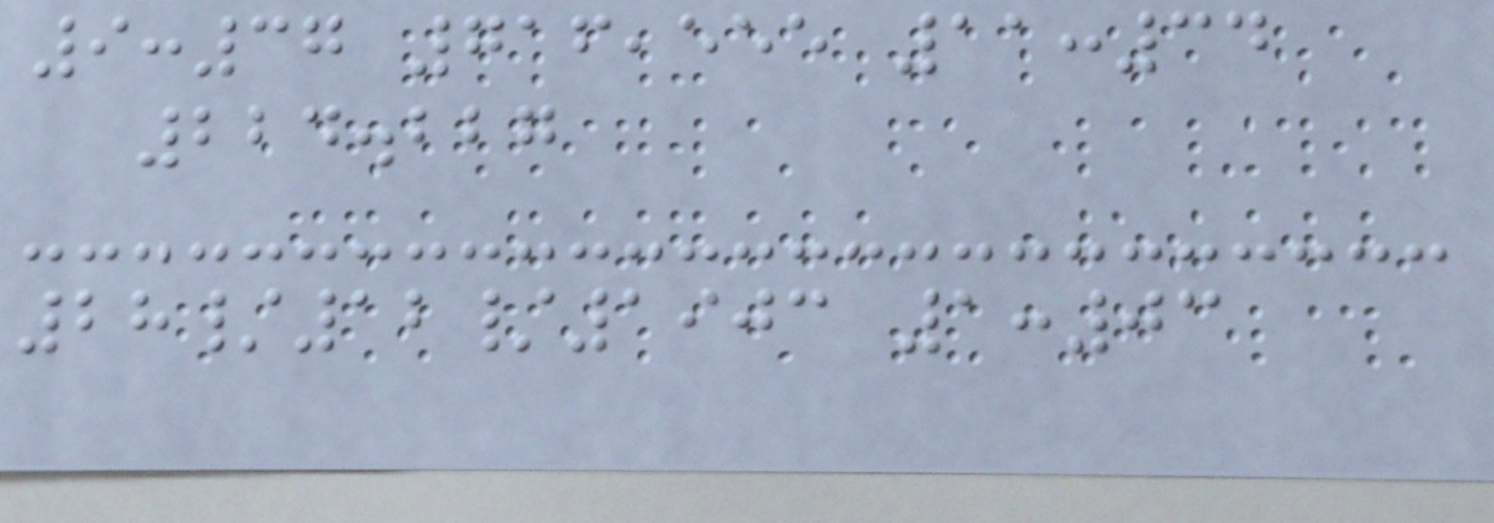9:37 716,555 11:34
224.227
28/12/1903 1:03
